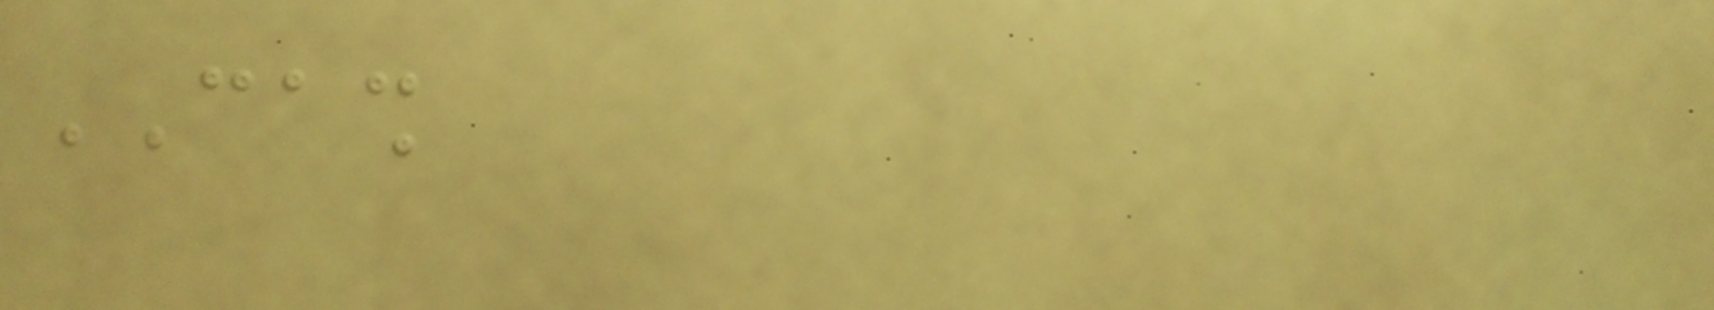CASH
